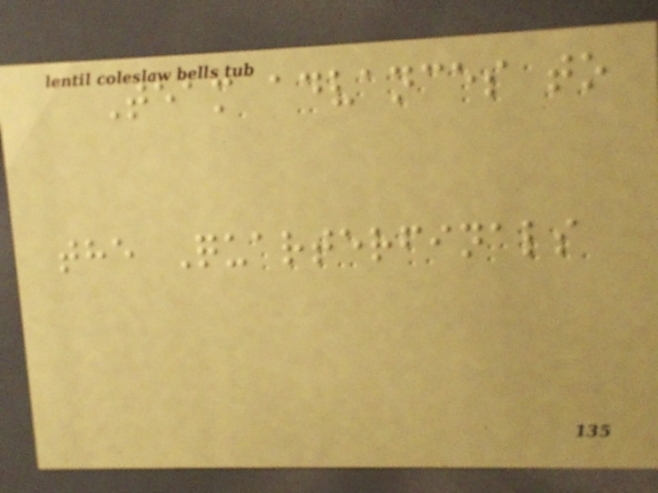Team advances to
the Quarterfinals
